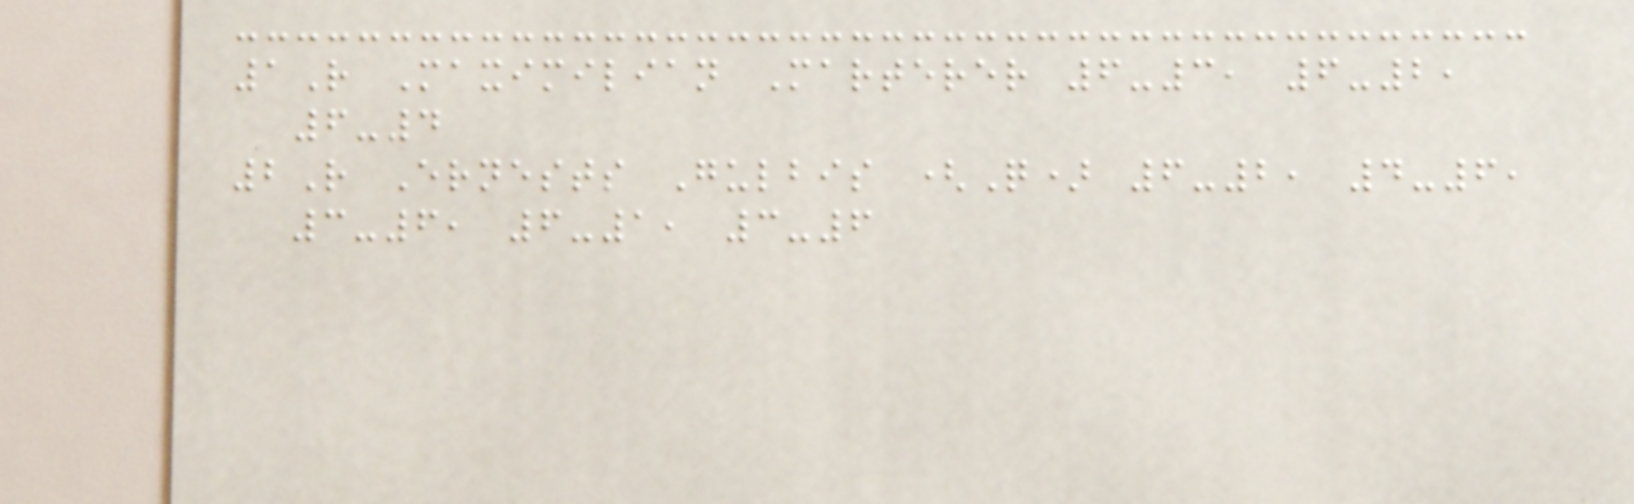1R Maximilian Marterer 6-3, 6-2,
6-4
2R Ernests Gulbis (Q) 6-2, 4-6,
3-6, 6-1, 3-6
